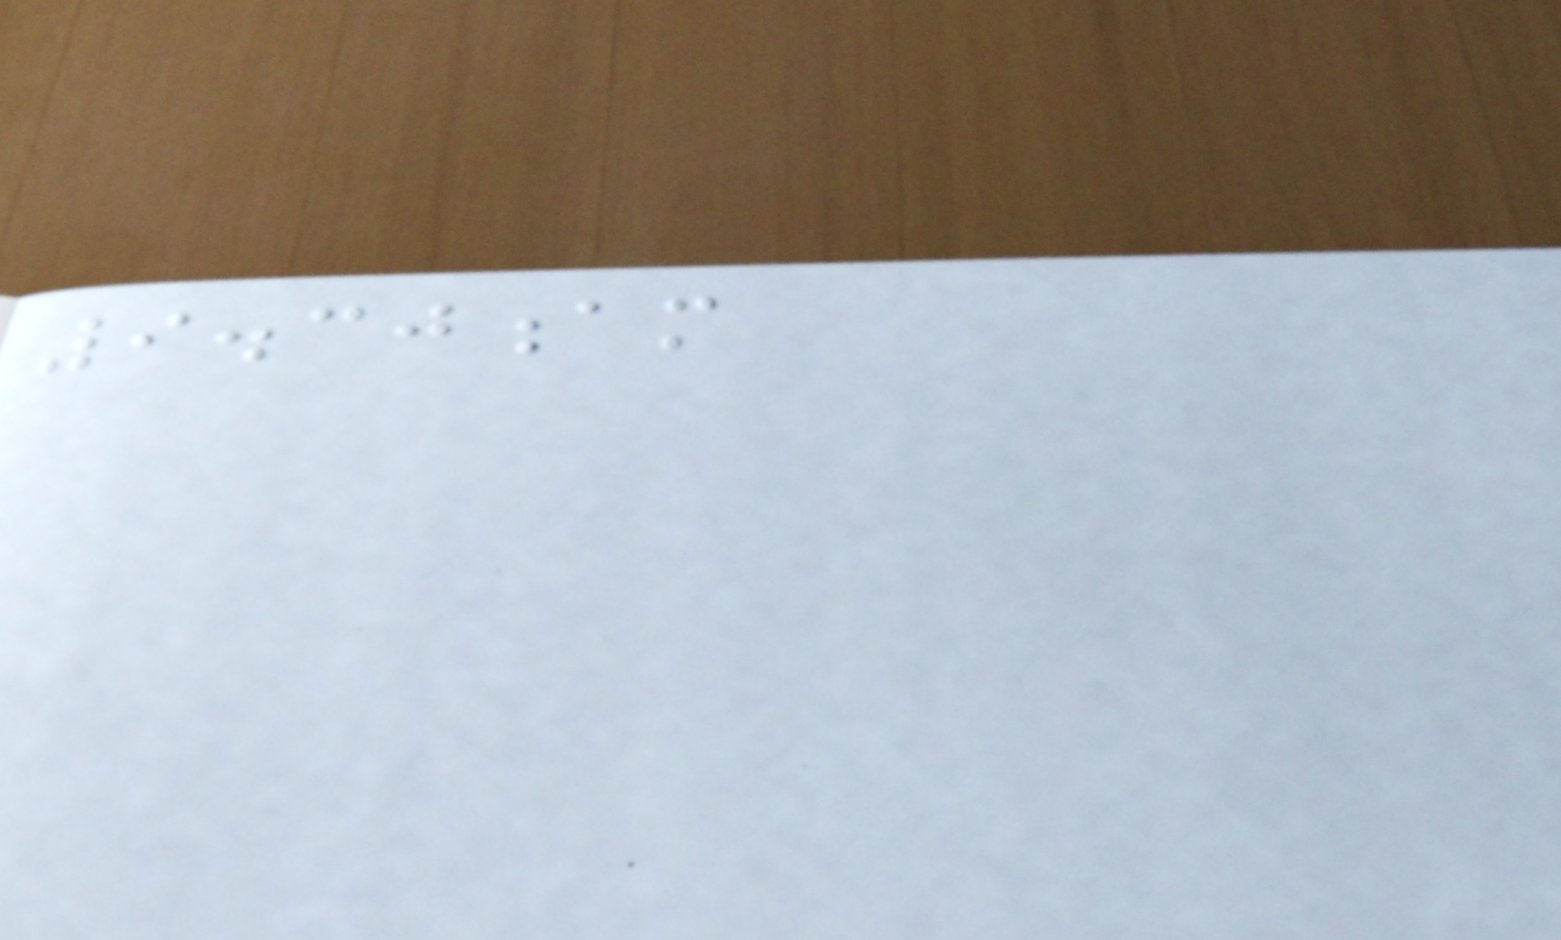9.30am
